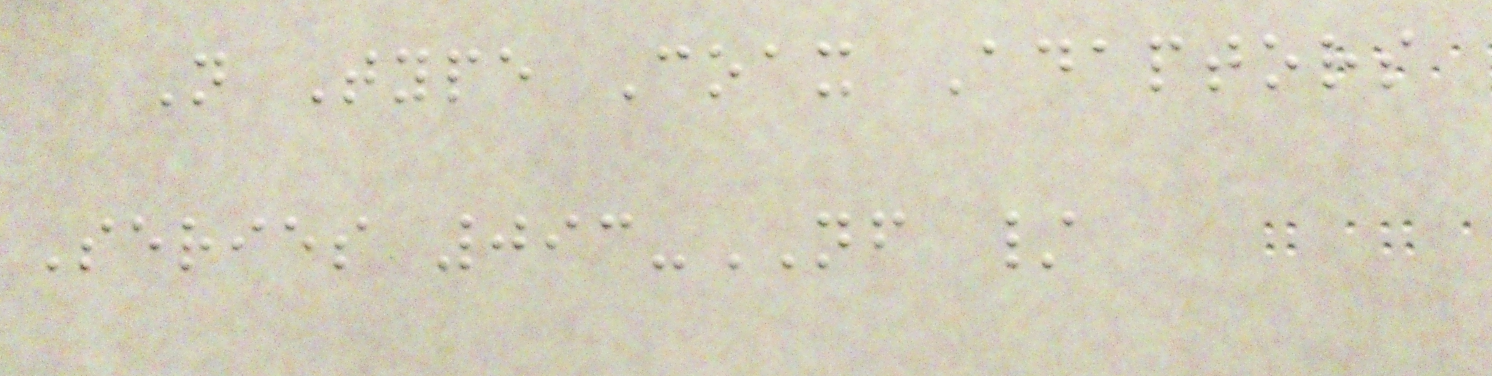N Type Coax Adaptors
Series 093-NF /
